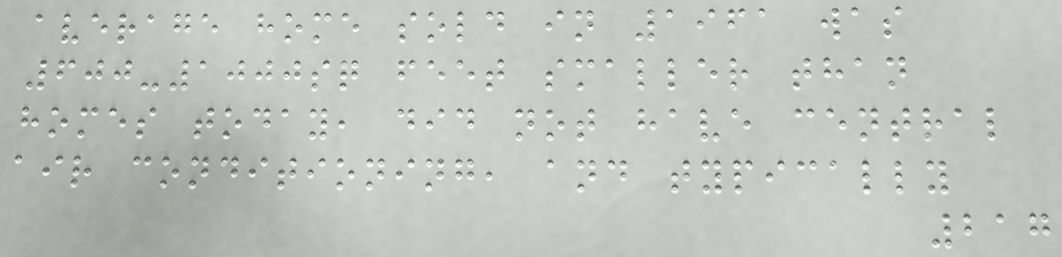average home sold in 1961 was
600-1000sq feet smaller than
homes today, did not have central
air conditioning, and typically
217
